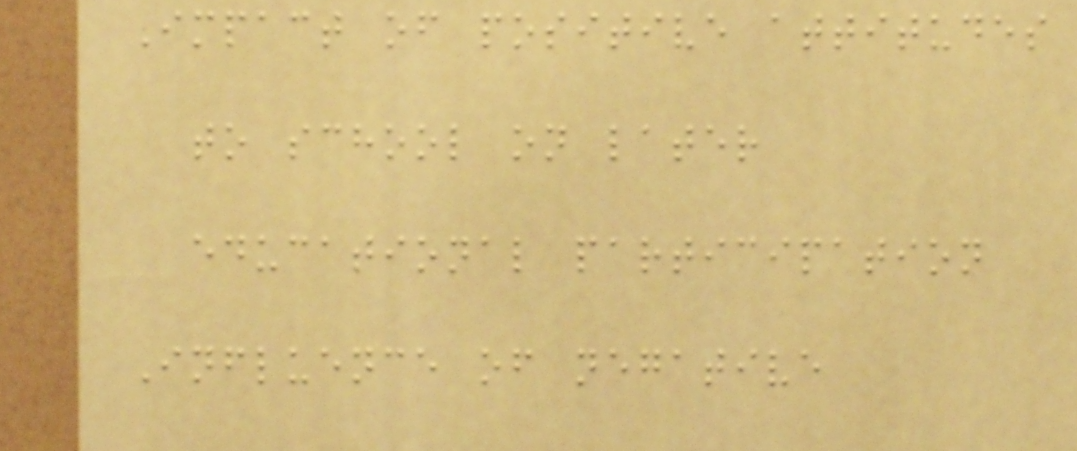Impact of positive attitudes
to school on later
educational participation
Influence of negative
